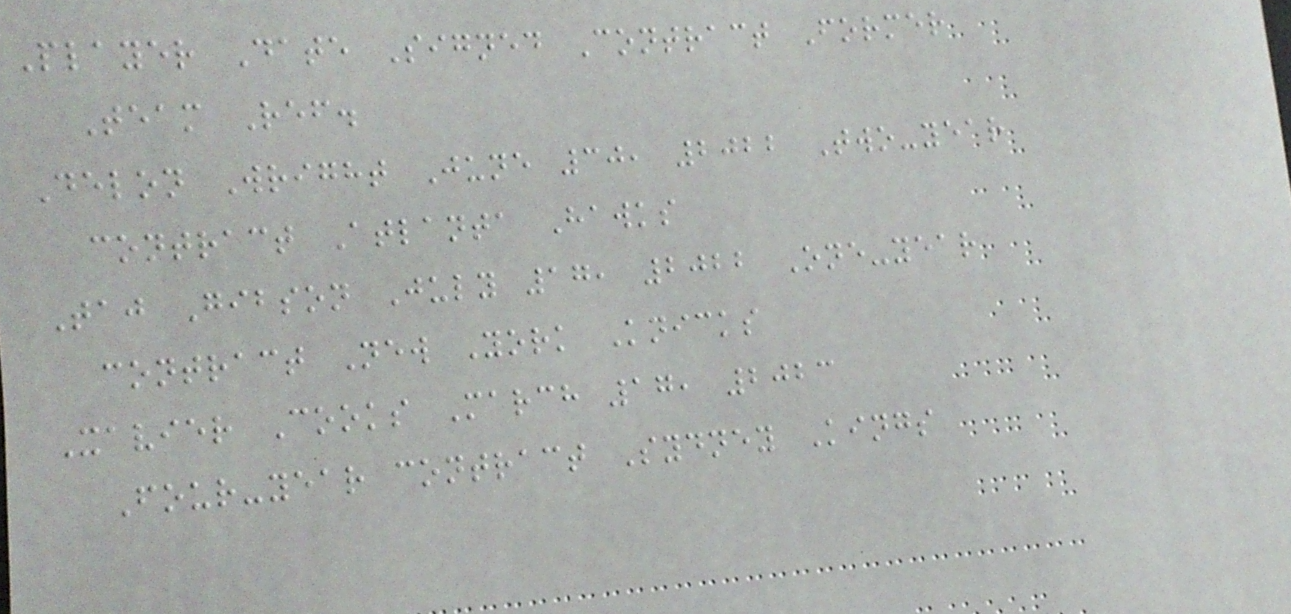Player Date Signed Contract Former
Team Ref.
Delon Wright June 30, 2022 Two-year
contract Atlanta Hawks
Taj Gibson July 17, 2022 One-year
contract New York Knicks
Xavier Cooks March 17, 2023
Four-year contract Sydney Kings
